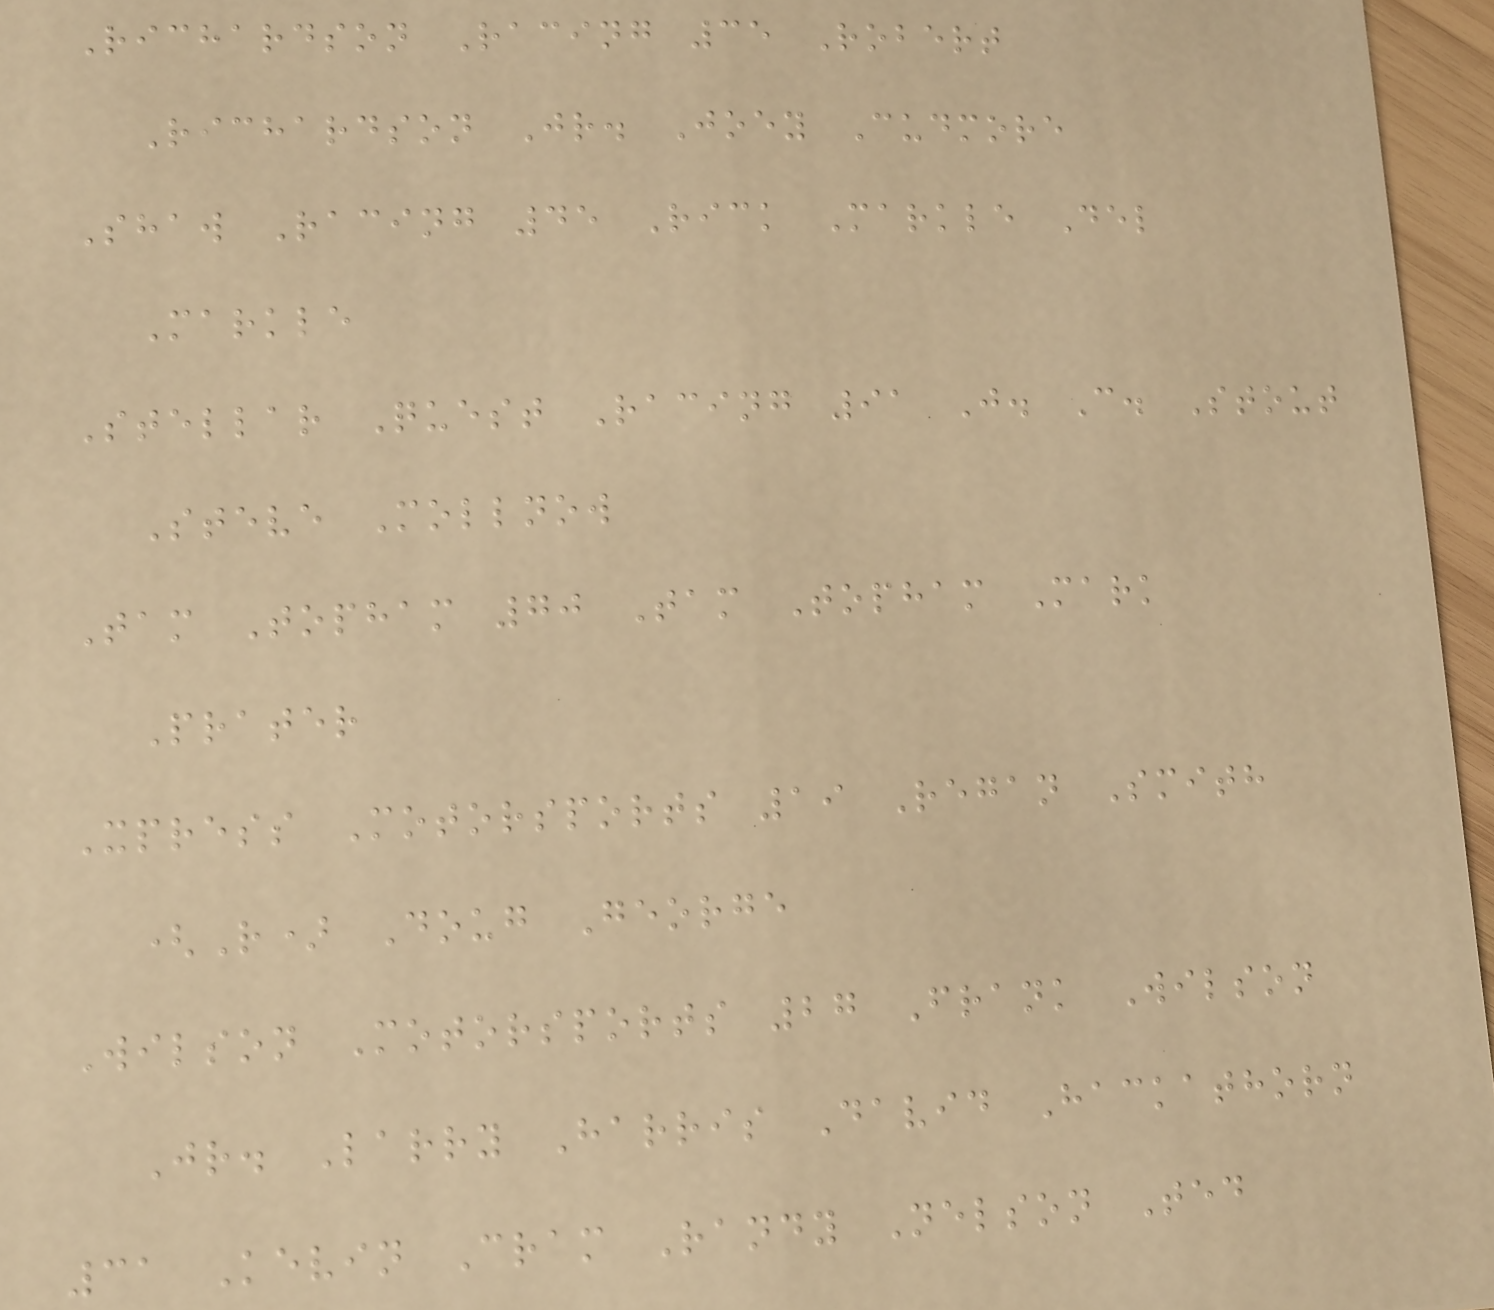Richardson Racing 35 Robert
Richardson Jr. Joey Cudmore
Shaw Racing 45 Rick Markle Del
Markle
Stellar Quest Racing 91 J. C. Stout
Steve Mollnow
Tam Topham 70 Tam Topham Mark
Prater
Xpress Motorsports 19 Regan Smith
(R) Doug George
Wilson Motorsports 27 Frank Wilson
Jr. Larry Harris David Hackathorn
31 Kevin Cram Randy Nelson Ted
